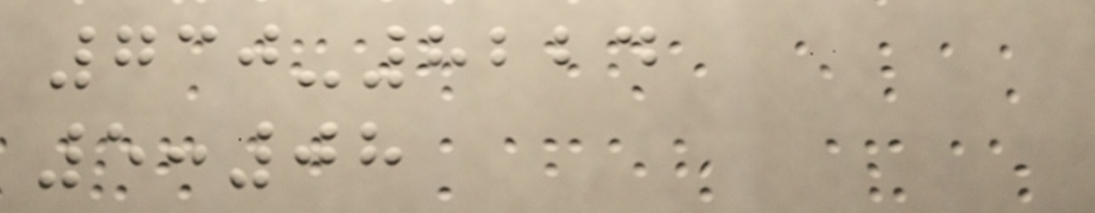730-8224
5:08
